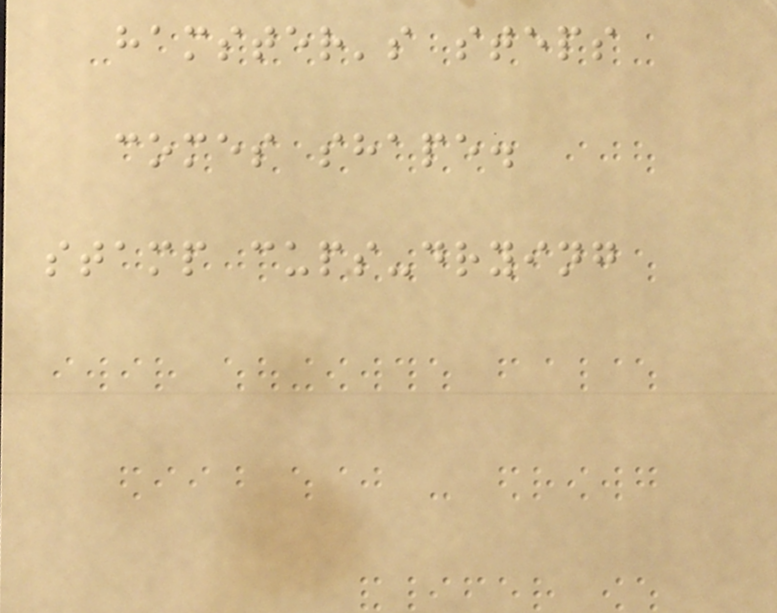hamster's steps
comes shape.
stamp cups-drying
